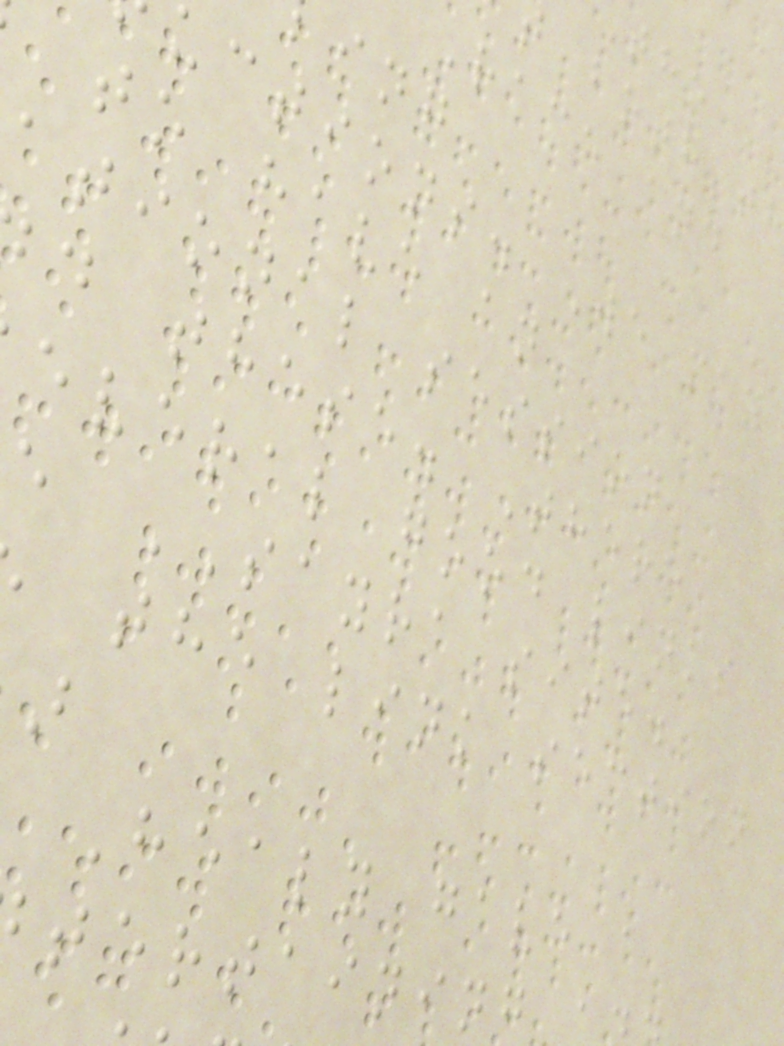t both th
Race and
uctions. We may
to have an
ational session
d these. There
everal good links
e SAYRA site.
the link section
Healy gave a
tertaining
